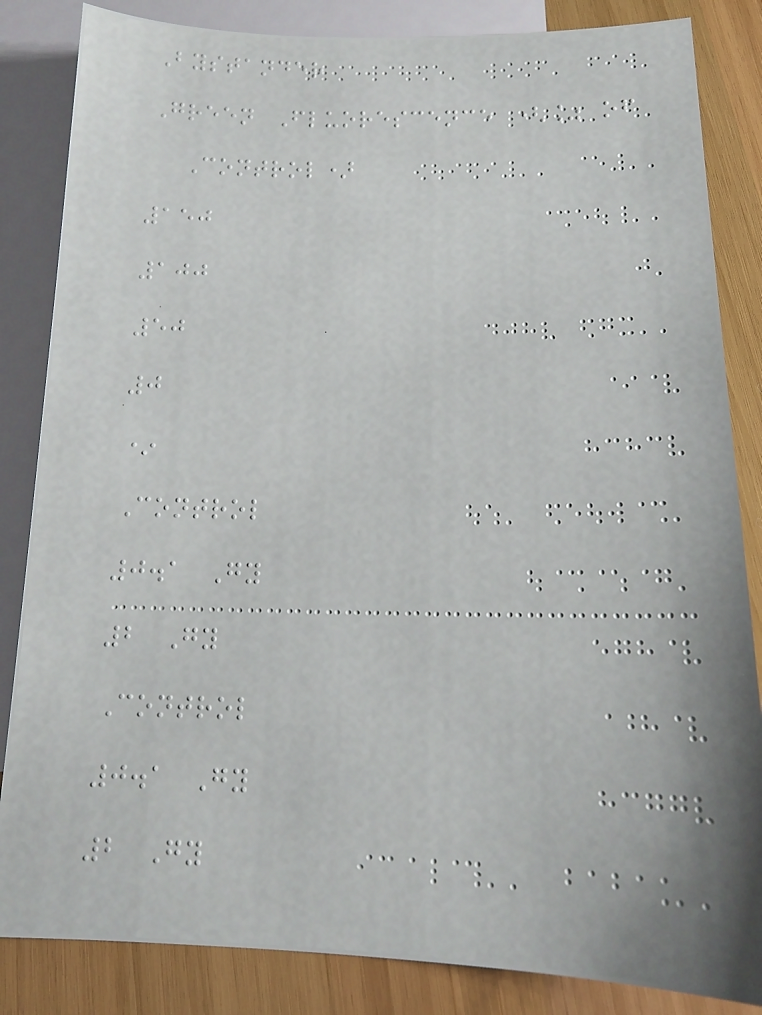Bystander
Green Fluorescence (% of
Control)
150
100
50
0
*
Control
0.1 Gy
2 Gy
Control
0.1 Gy
2 Gy
